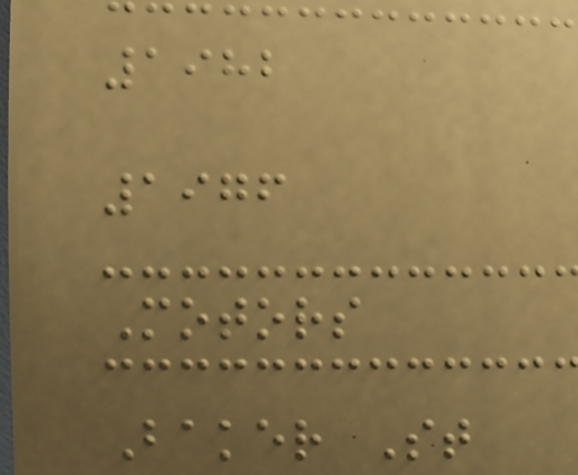1982
1976
Motors
Baker St
